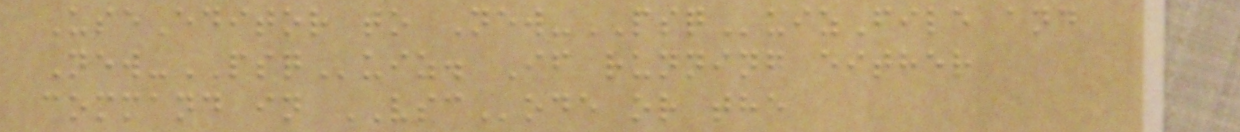UseEditor to New-PSQuizFile and
New-PSQuiz. If running either
command in VSCode or the
